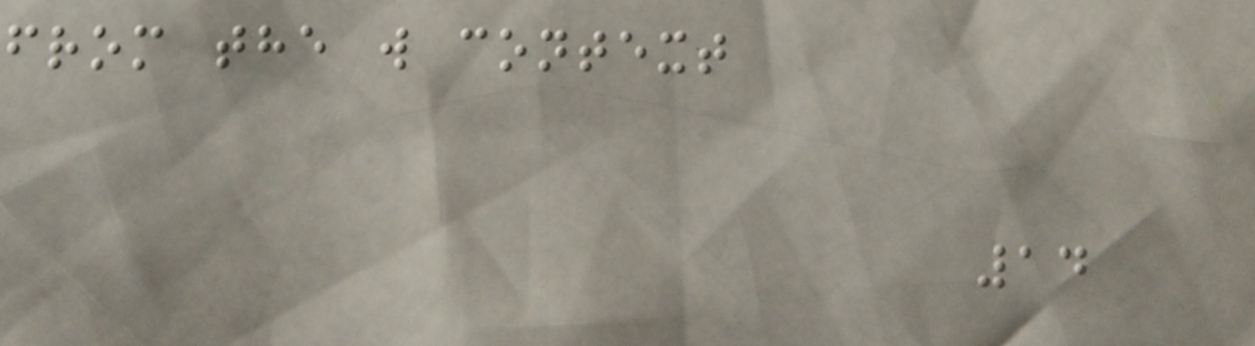from the w context
14
